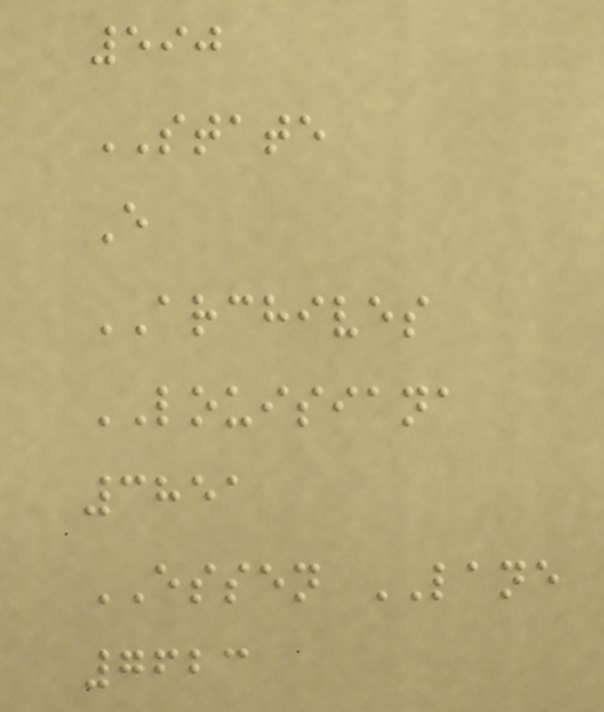590
STATE
E
ARCHIVES
LOUISIANA
3851
ESSEN LANE
7623
